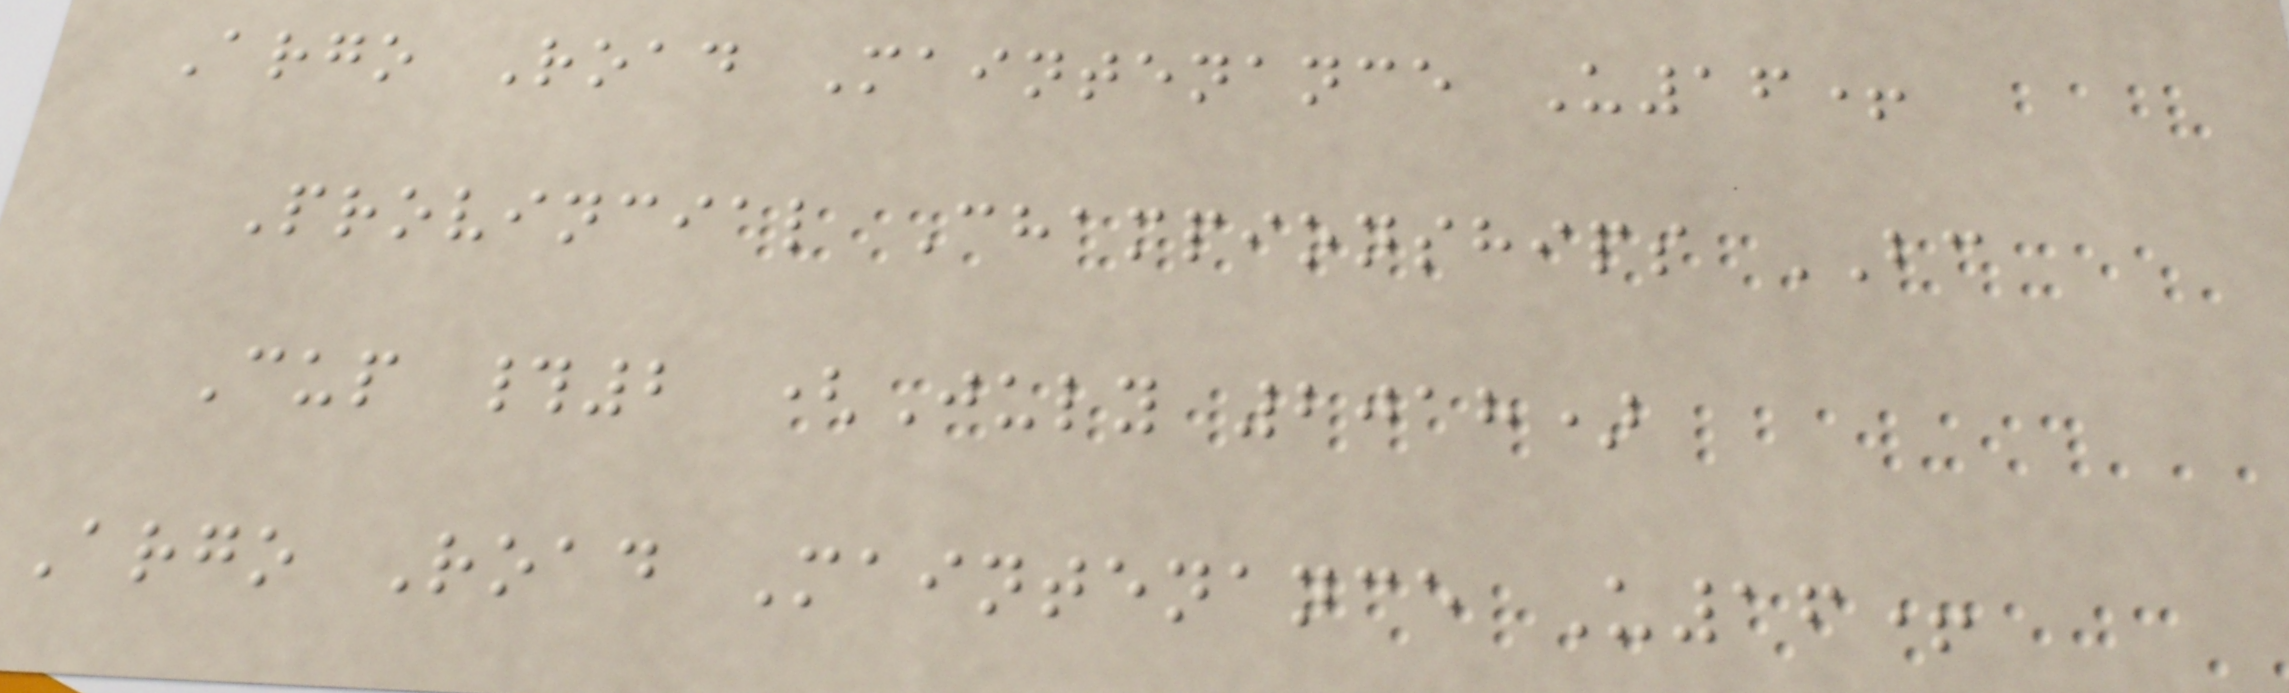Argo Road Maintenance U16+
Provincial Championships BC
Cup #2 (July 2018)
Argo Road Maintenance U16+
